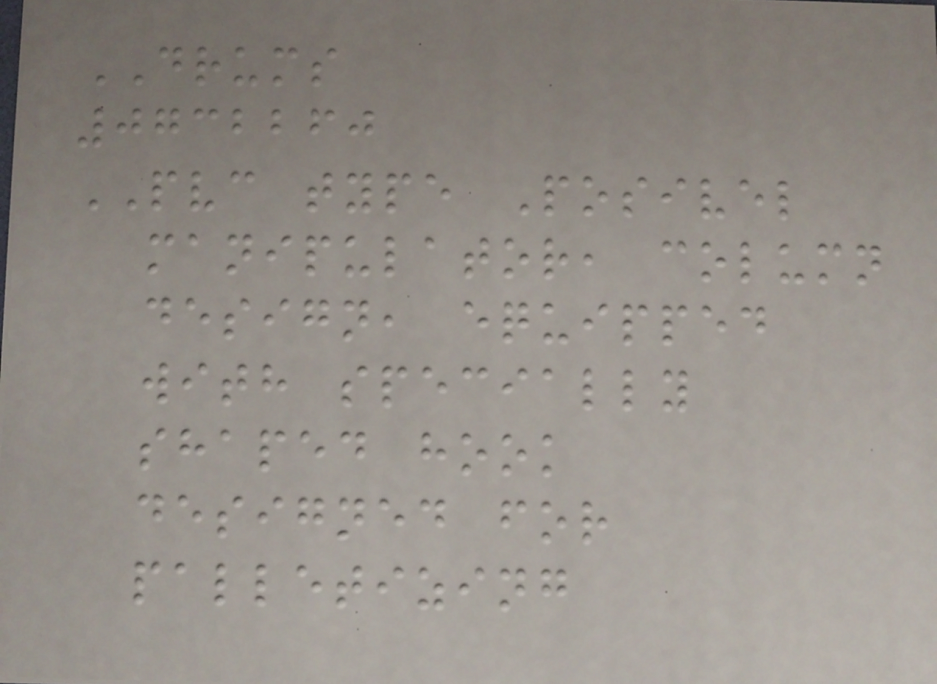DRUMS
0732260
PVC type Posivel
manipulator, column
design, equipped
with specially
shaped hook
designed for
palletizing
